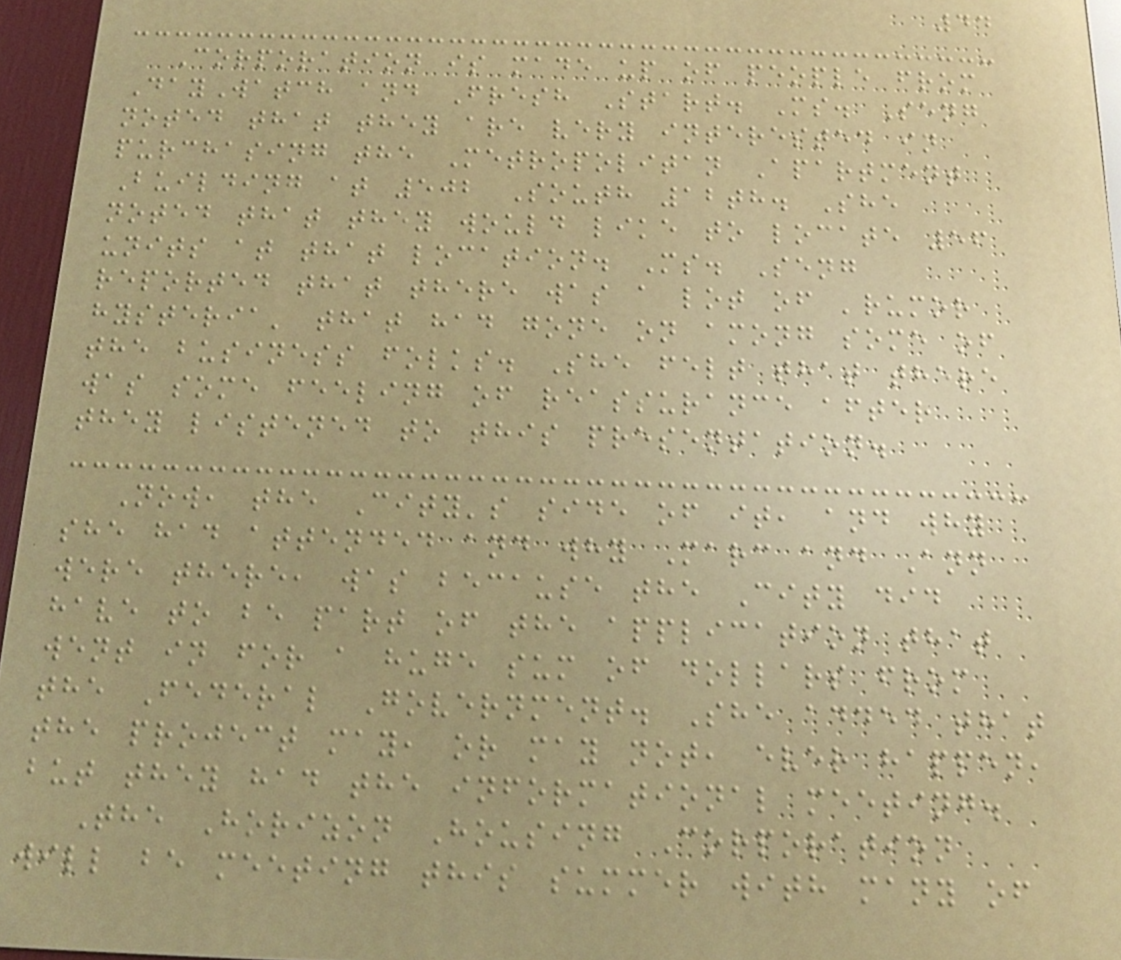44
Corporation is made up of people from
DayWatch and Fresh Start. Ms. Seng
noted that they are very interested in
purchasing the Metropolitan Apartment
Building at 502 South 12th. She
noted that they would like to locate 56
units at that location. Ms. Seng
reported that there was a lot of 'rumor
hysteria' that had gone on among some of
the business folks. She felt that there
was some feeling of reassurance after
they listened to this presentation.
Now, the City's side of it, and why
she had attended and why Marc and Ann
were there, was because the City did
have to be part of the application that
went in for a huge sum of dollars from
the Federal Government. She added that
the project may, or may not, ever happen,
but they had the informational meeting.
The Horizon Housing Corporation
will be meeting this summer with many of
